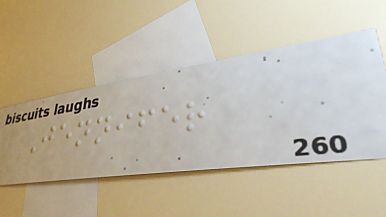Jennifer
